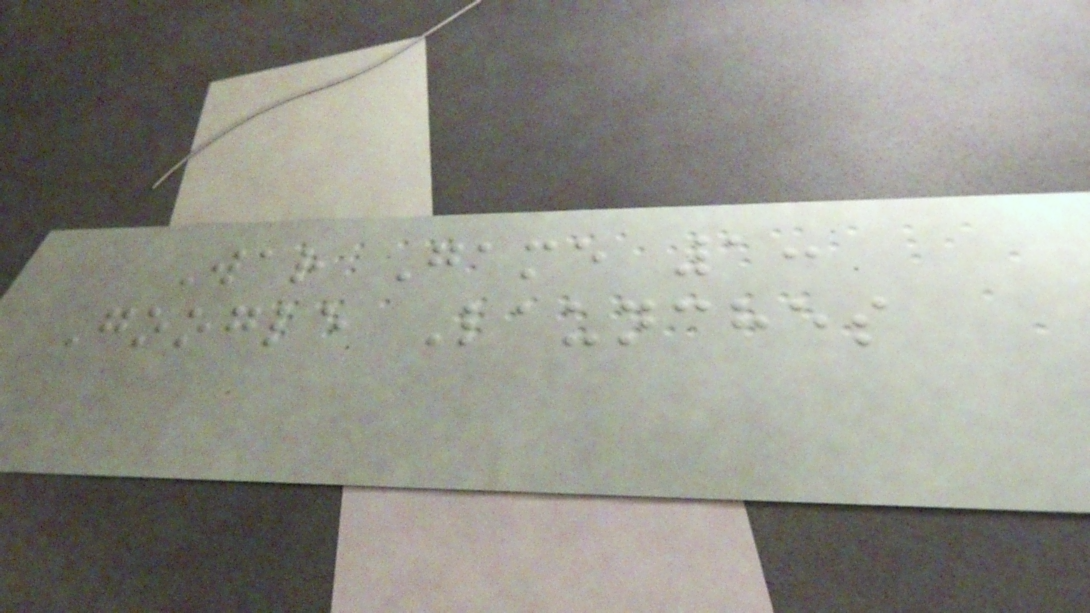War Game 1:
Google Launches
